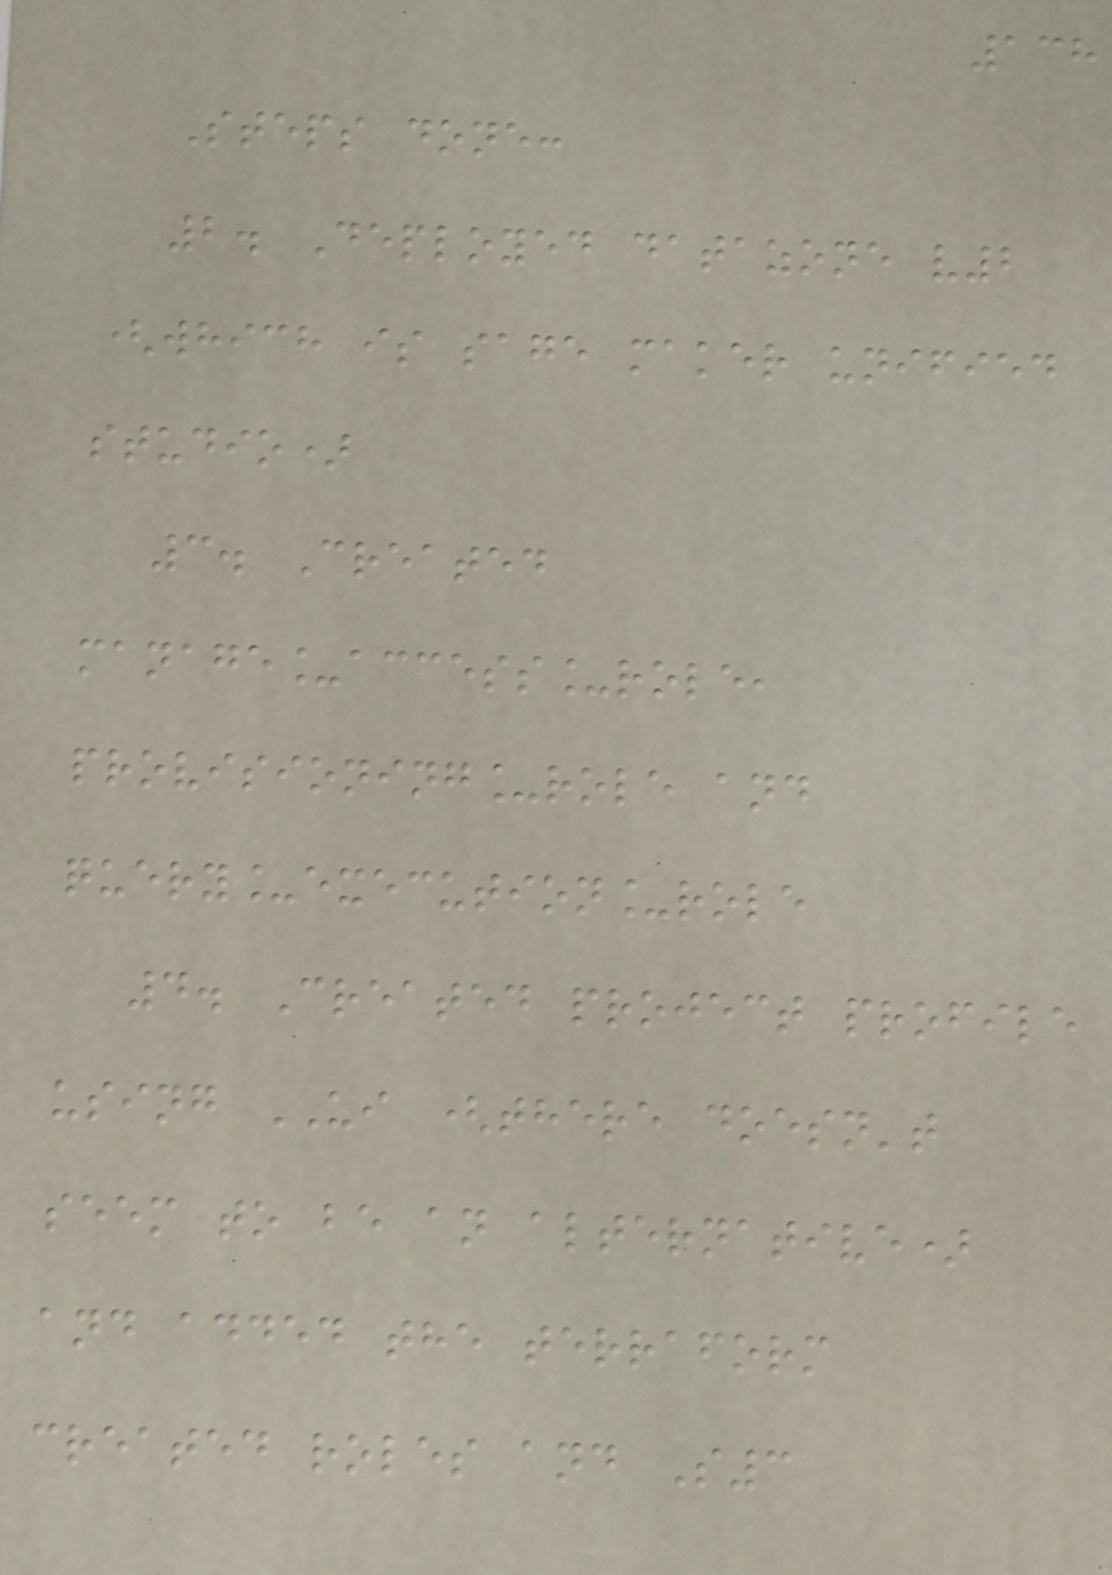138
Steps done:
2. Deployed datazone v2
(which is sage maker unified
studio)
3. Created
manage_access_role,
provisioning_role and
query_execution_role
4. Created project profile
using UI (there doesn't
seem to be an alternative)
and added the terraform
created roles and S3
